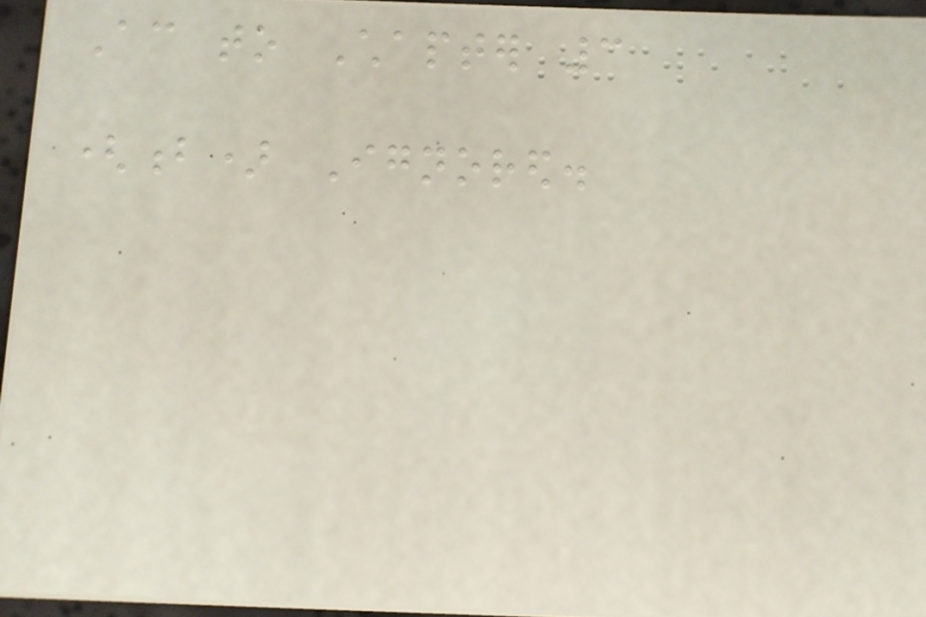According to Chapter 3
(b) Ignored.
